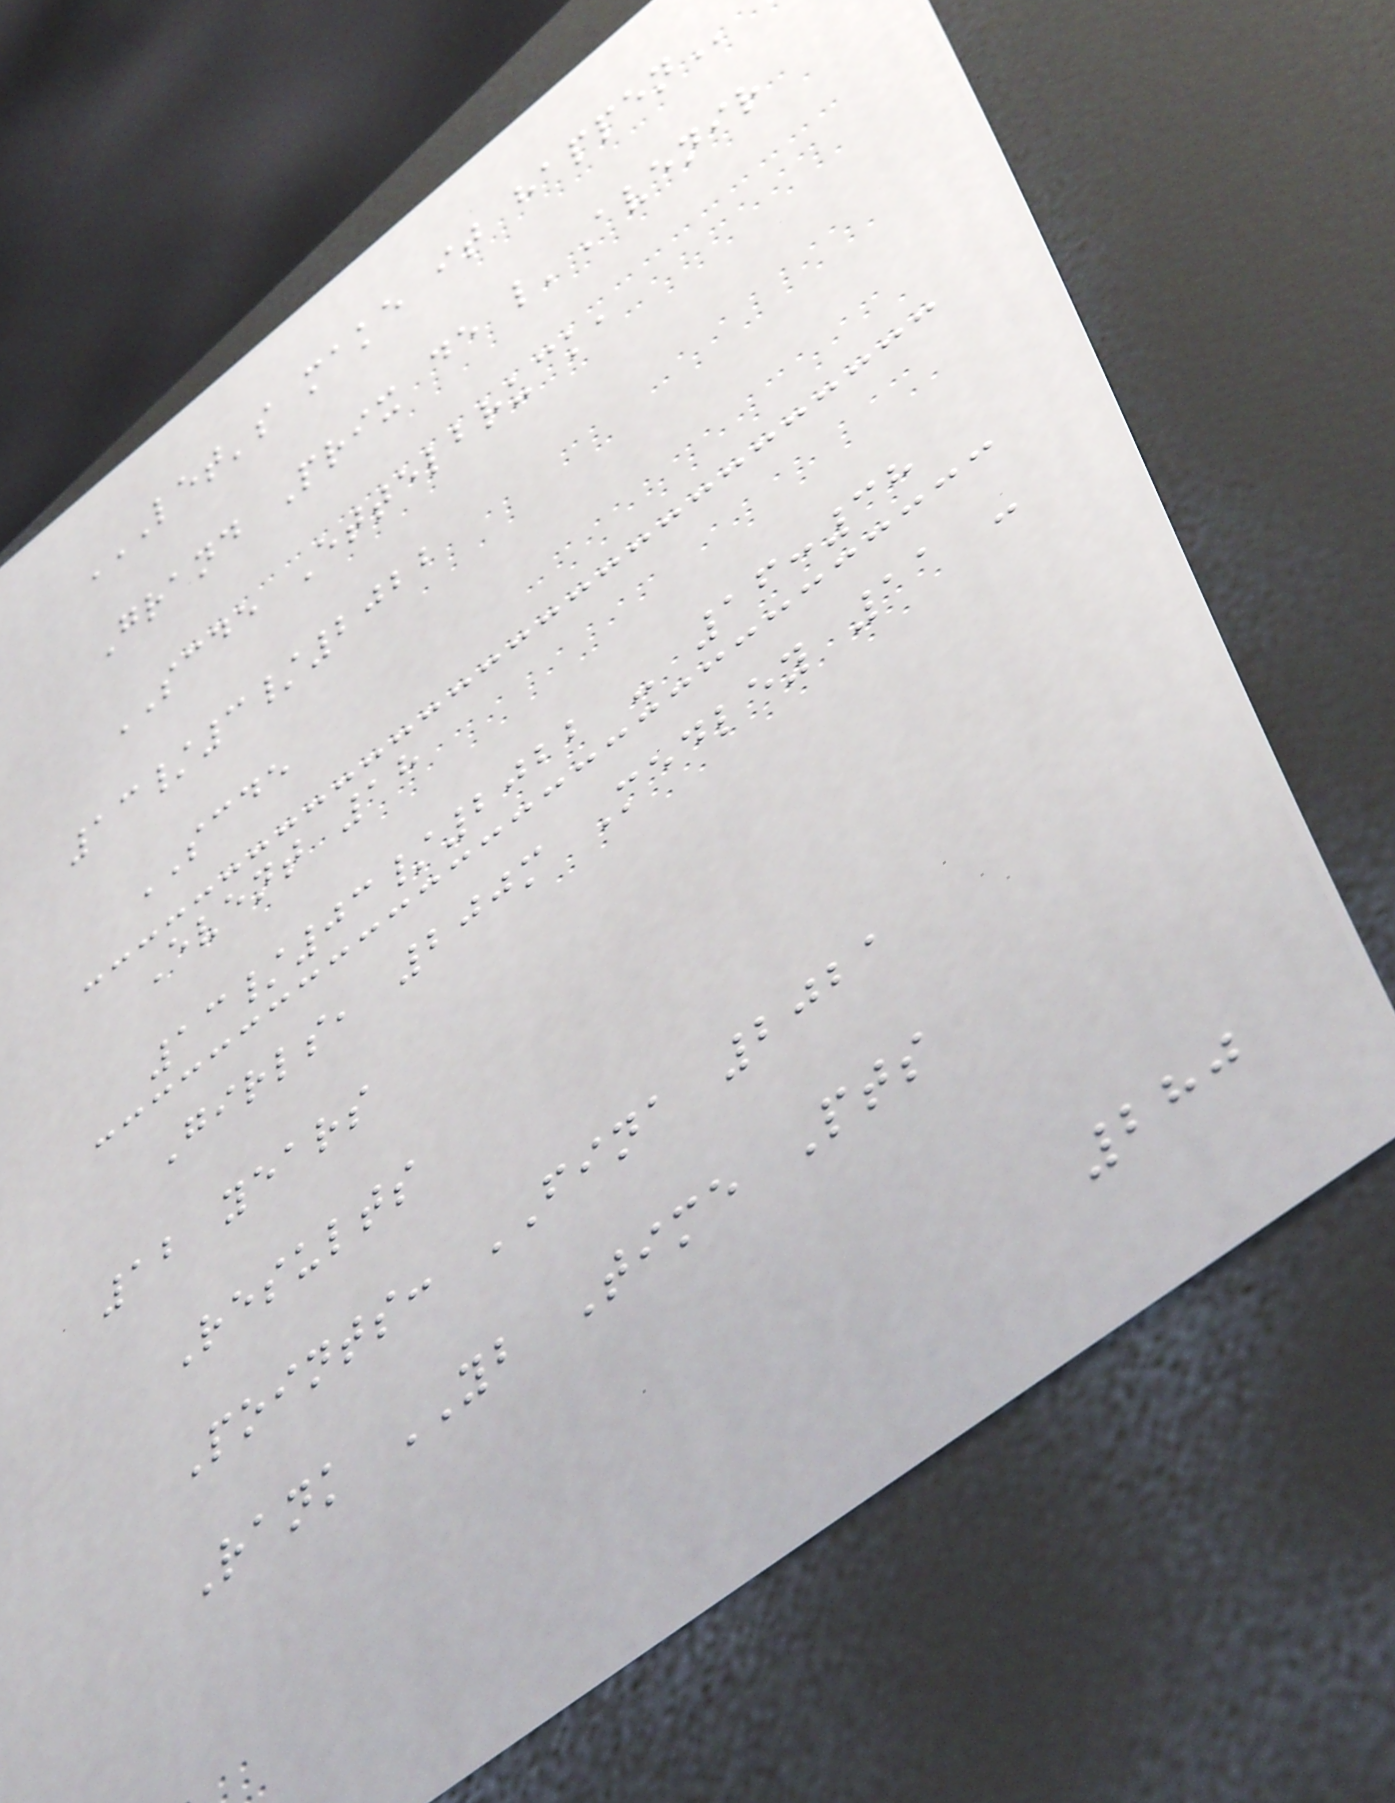LET'S MAKE IT HAPPEN
Grand Prix de l'Avenir
SCDE Ettelbruck,
13/3/2022
SCDE
Event 18
13/03/2022 - 16:38
Girls, 200m Medley 11 -
12 years
Results
Points: FINA 2021
Rank YB Time Pts
280
